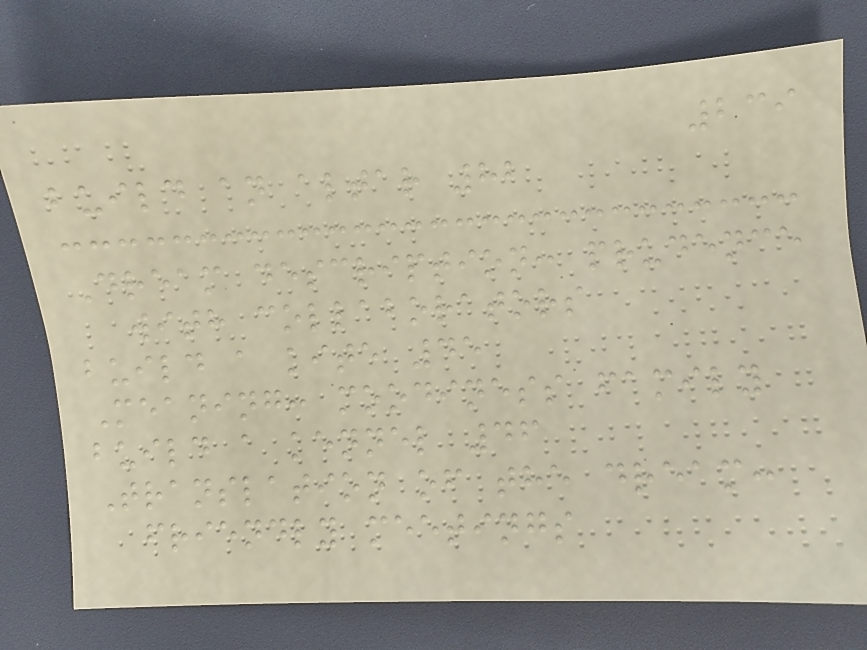239
build an altar 82
Dream description: prudence
with collaborators
build a kite 45
Meaning: moodiness family
build a kennel 46
Translation of the dream:
friendly meetings
